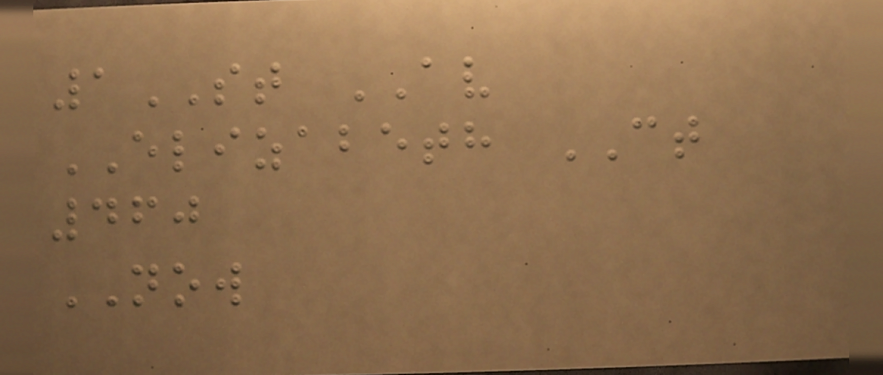1ST AV
ELIZABETH CT
460
NOW
